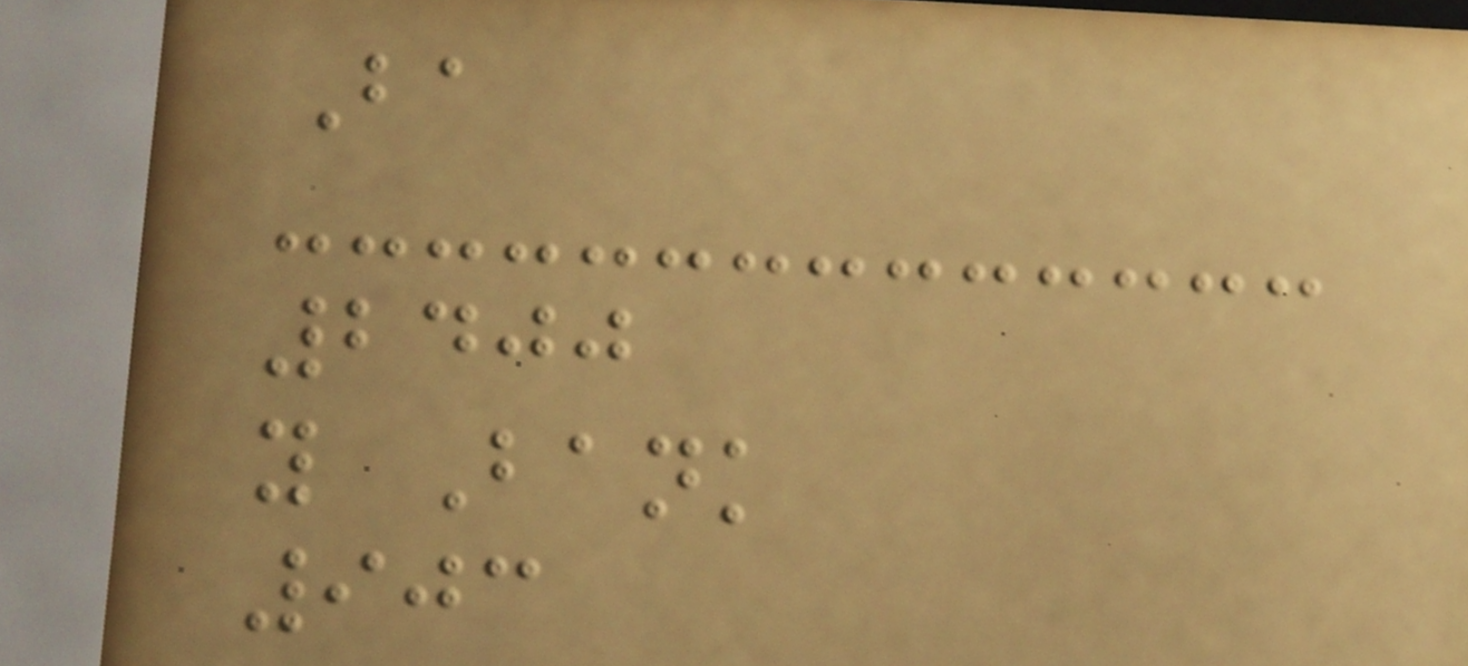Ba
2400
y Bank
903
